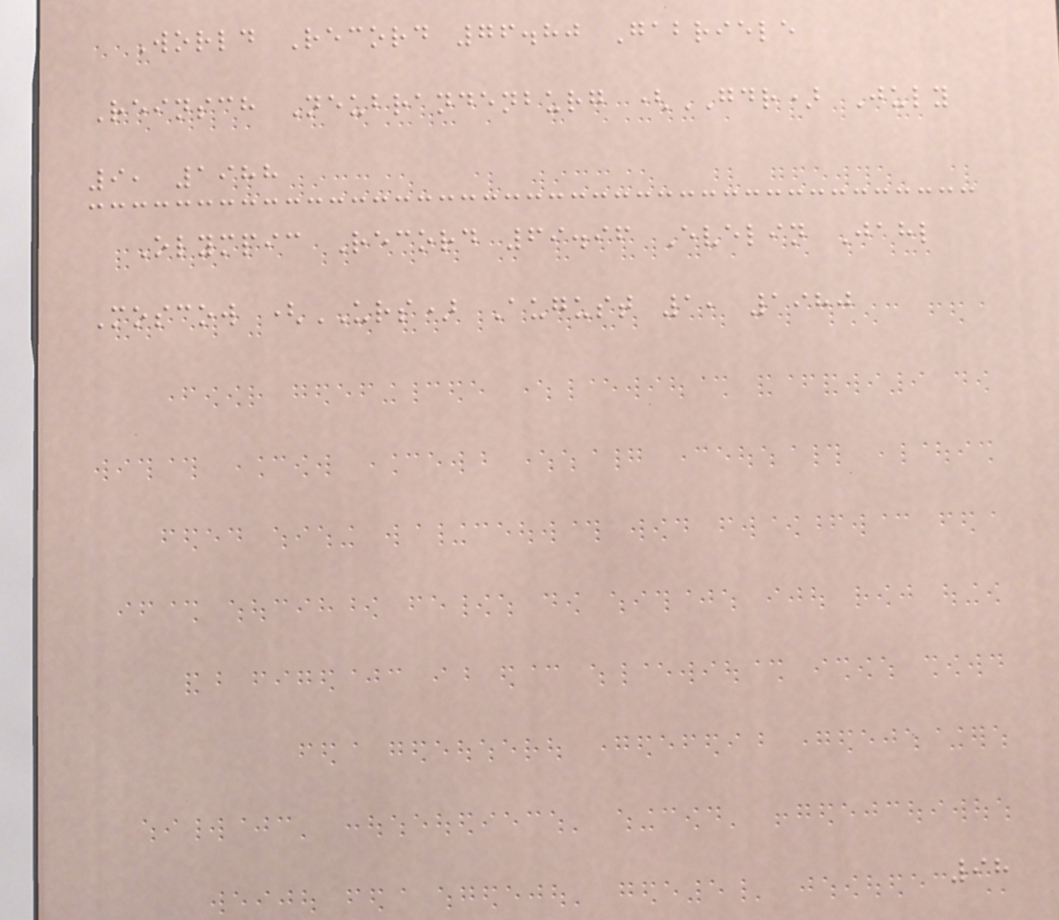World Record 76.80 Gabriele
Reinsch Neubrandenburg (GDR) July
9, 1988
Olympic Record 69.96 Evelin Jahl
Moscow (URS) August 1, 1980
98
